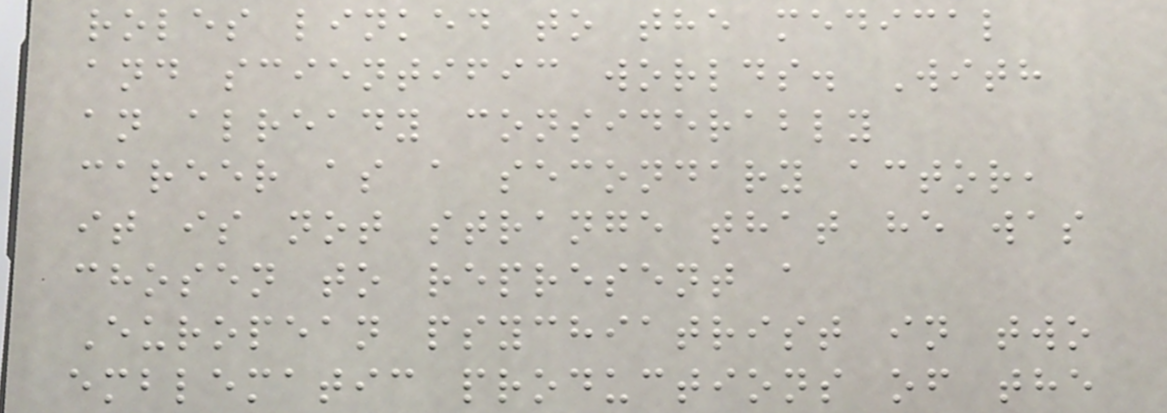roles linked to the medical
and scientific worlds. With
an already considerably
career as a secondary actor,
it is not strange that he was
chosen to represent a
European psychiatrist in two
emblematic productions of the
